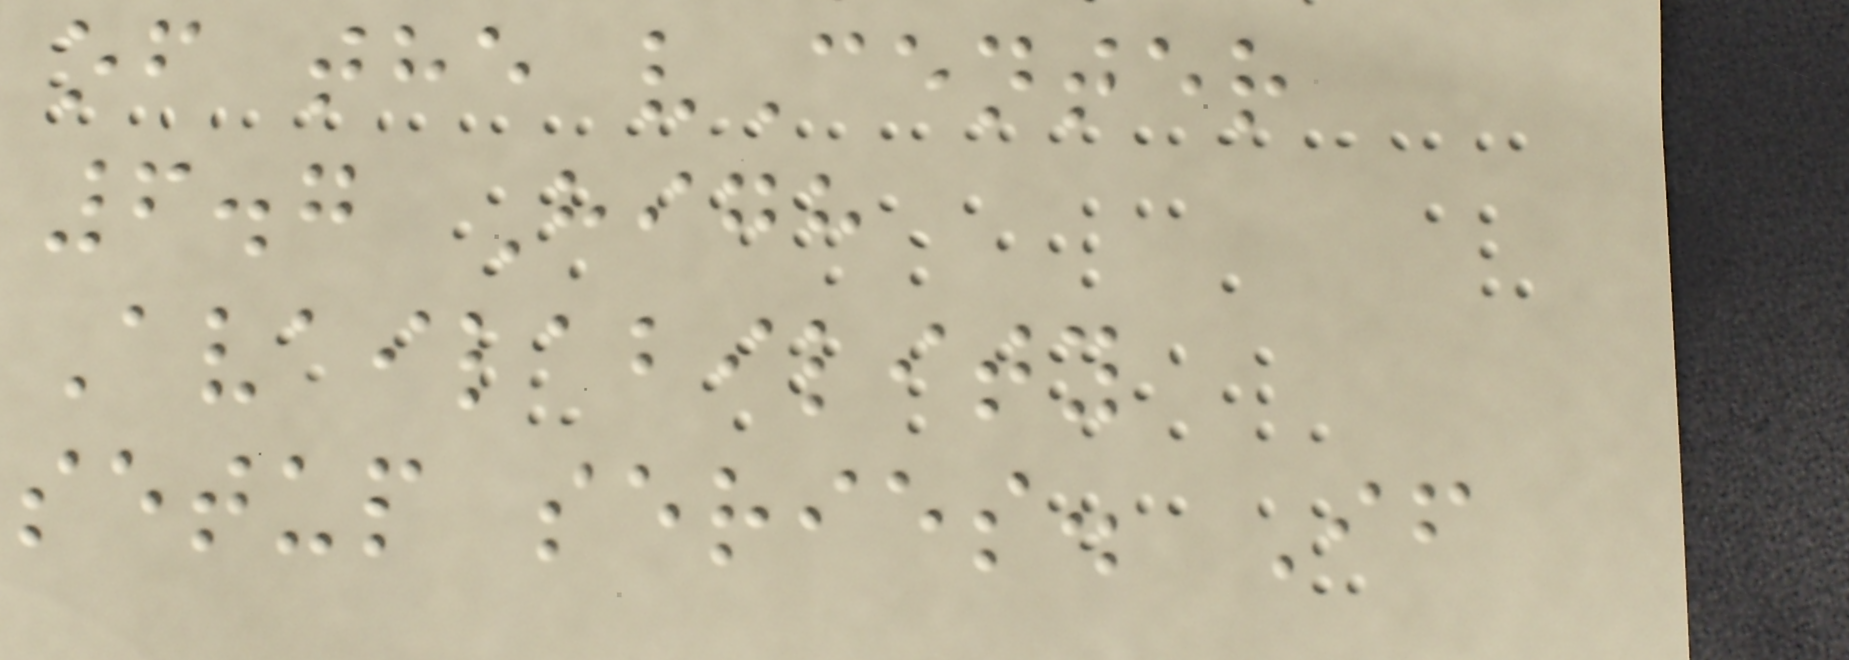of the vCenter
6.7 High
Availability
setup series. If
